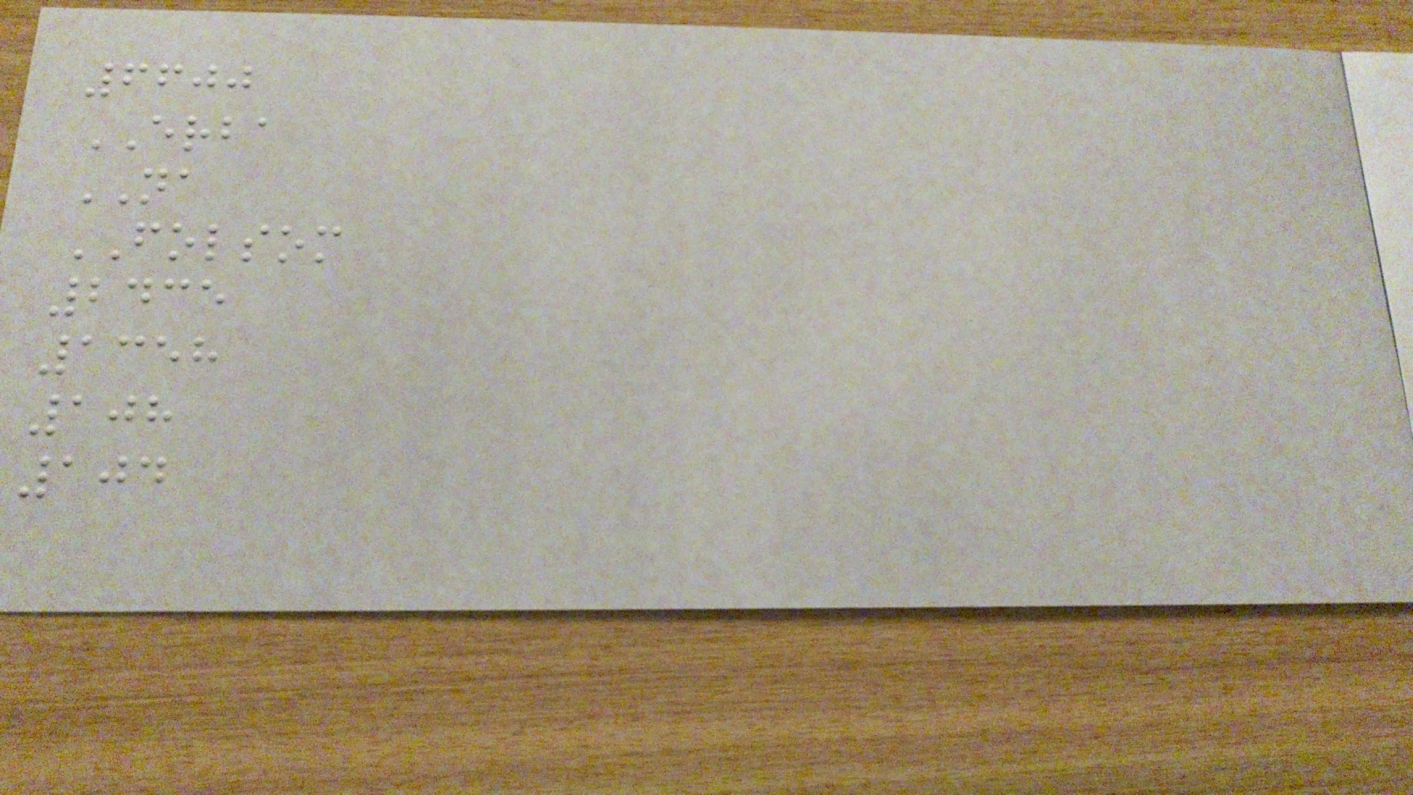6600
ERBA
NA
FOLSOM
2435
1358
108
104
